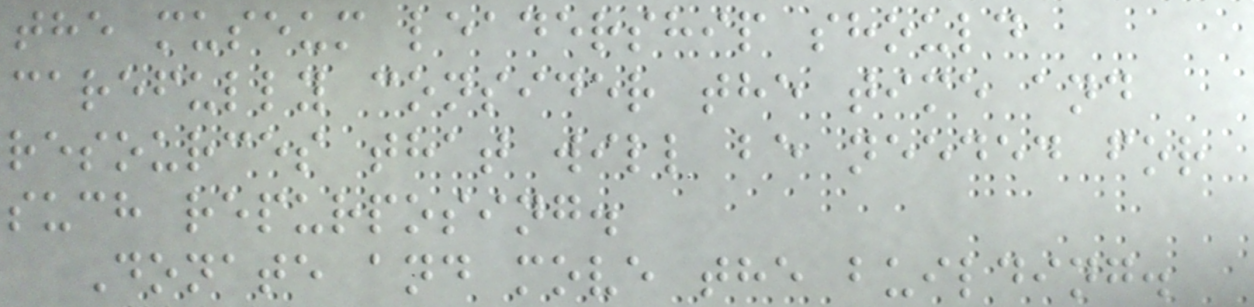the museum leadership should
carefully consider the time and
resources that will be needed for
such repurposing.
Donate and move the building.
